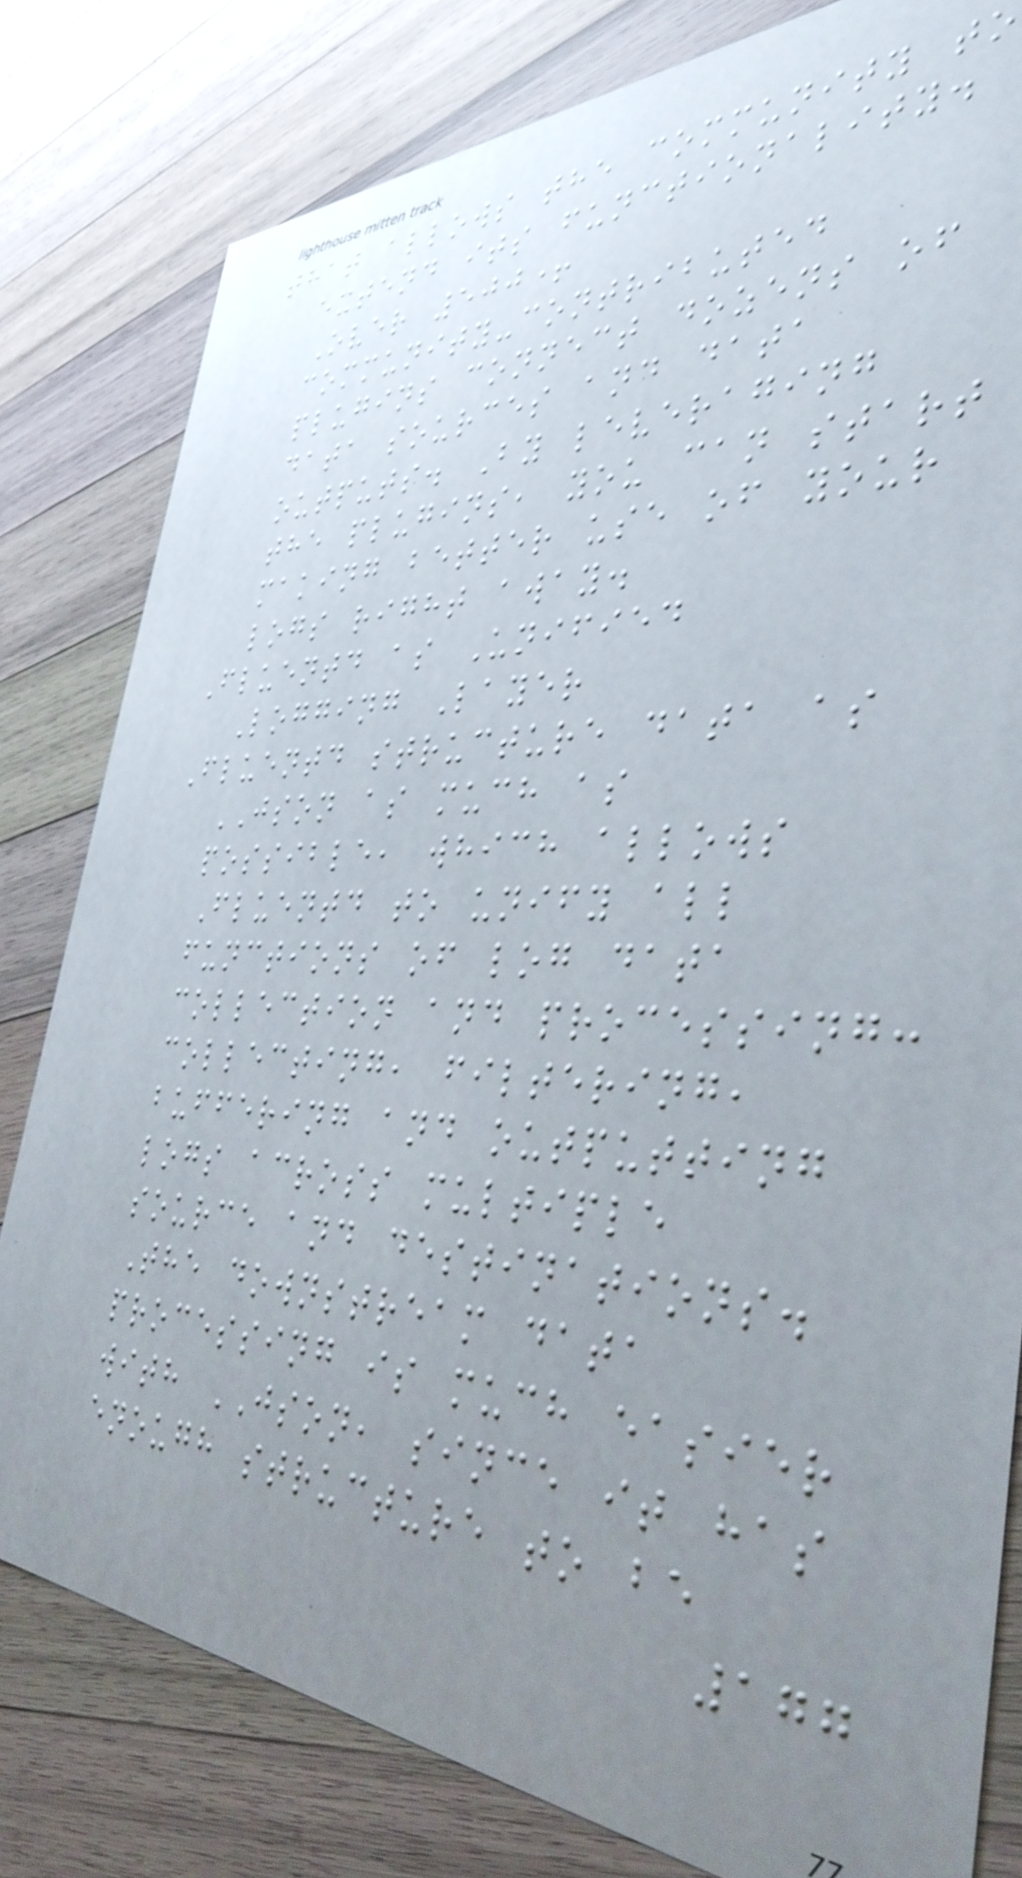that allows the community to
extend its functionality.
Over 500+
community-contributed
plugins connect dozens of
data sources and data
outputs. By leveraging
the plugins, you can start
making better use of your
logs right away.
Fluentd as Unified
Logging Layer
Fluentd structure data as
JSON as much as
possible, which allows
Fluentd to unify all
functions of log data
collection and processing:
collecting, filtering,
buffering and outputting
logs across multiple
source and destinations.
The downstream data
processing is much easier
with JSON, since it has
enough structure to be
177
